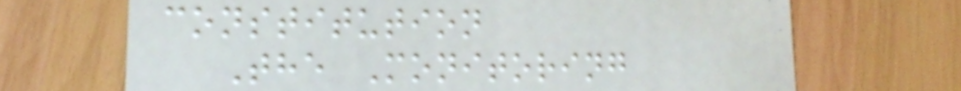constitution
The Monitoring
